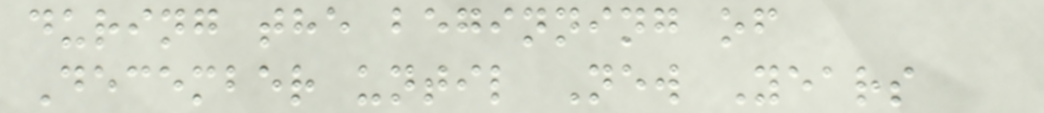during the beginning of
December until New Years
